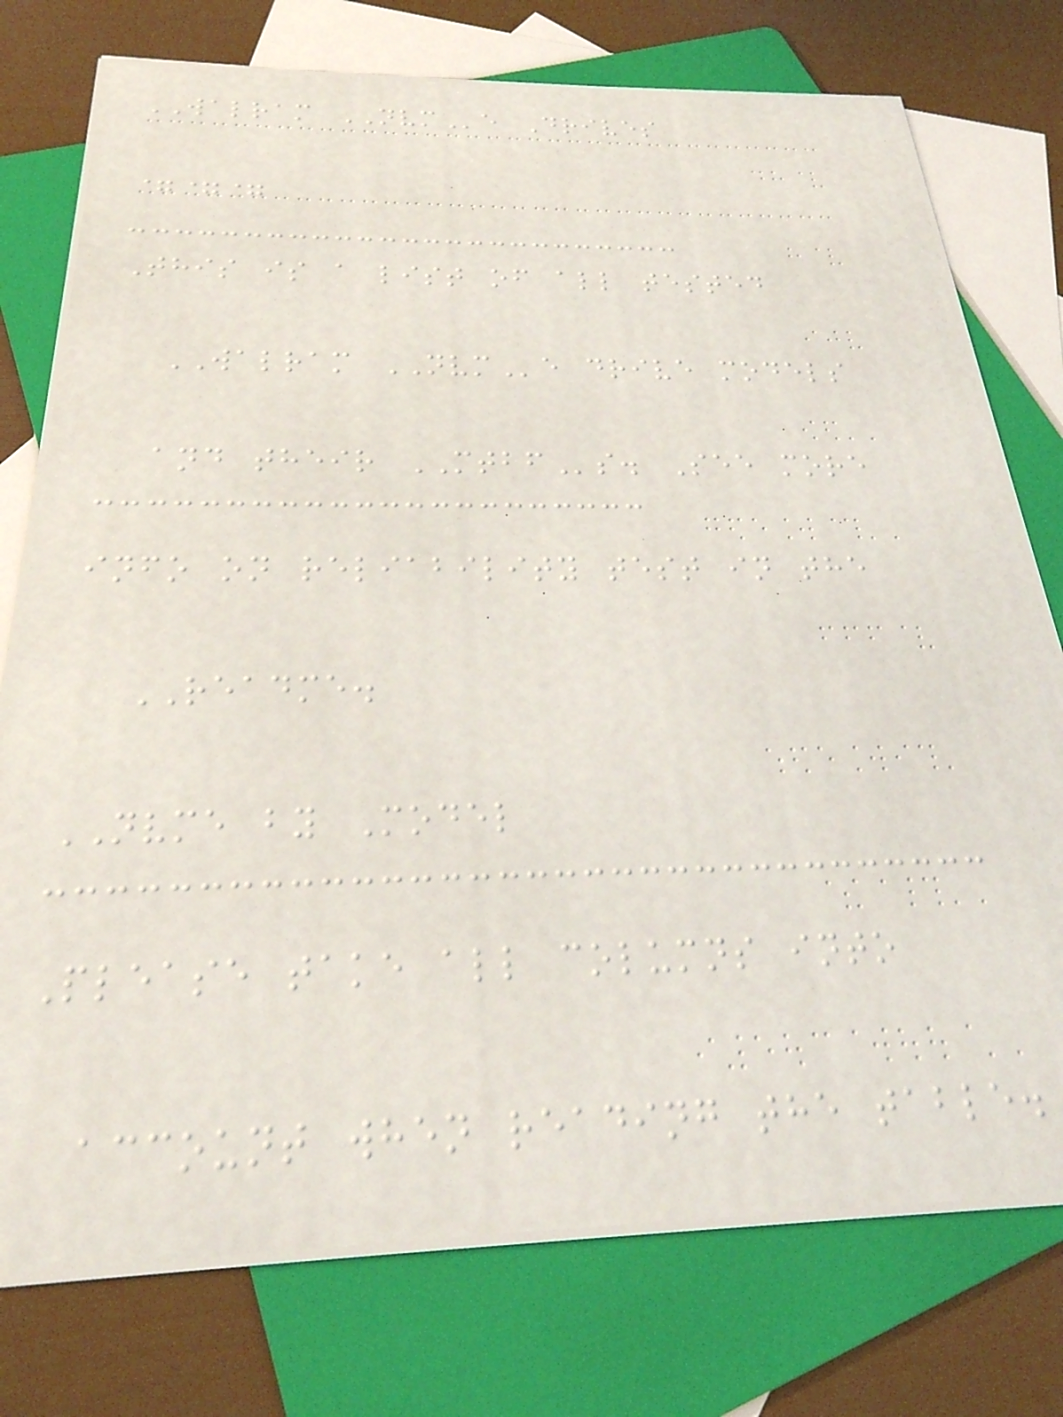WALRAM NVMe Drives
===
This is a list of all tested
WALRAM NVMe drive models
and their MTBFs. See more
info on reliability test in the
README.
NVME by Model
Please take all columns into
account when reading the table.
